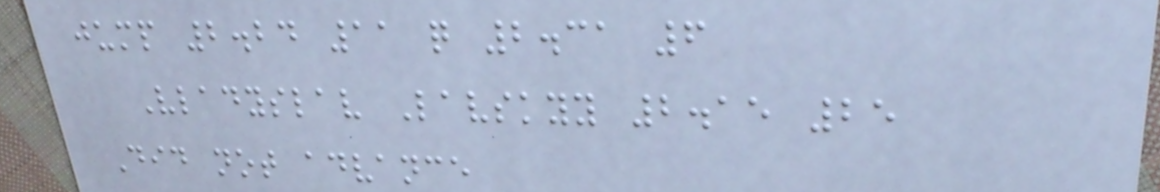jump 2.24 11 q 2.31 6
Vladyslav Lavskyy 2.15 25
Did not advance
